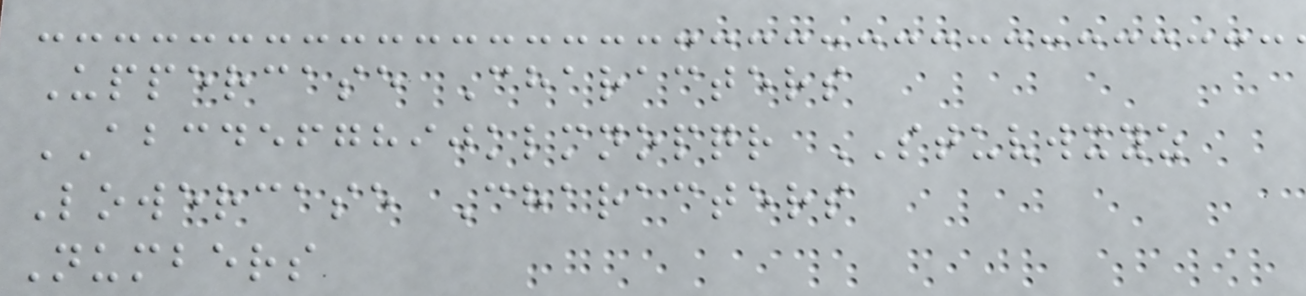Uppercase Characters
ABCDEFGHIJKLMNOPQR STUVWXYZ
Lowercase Characters
Numbers
